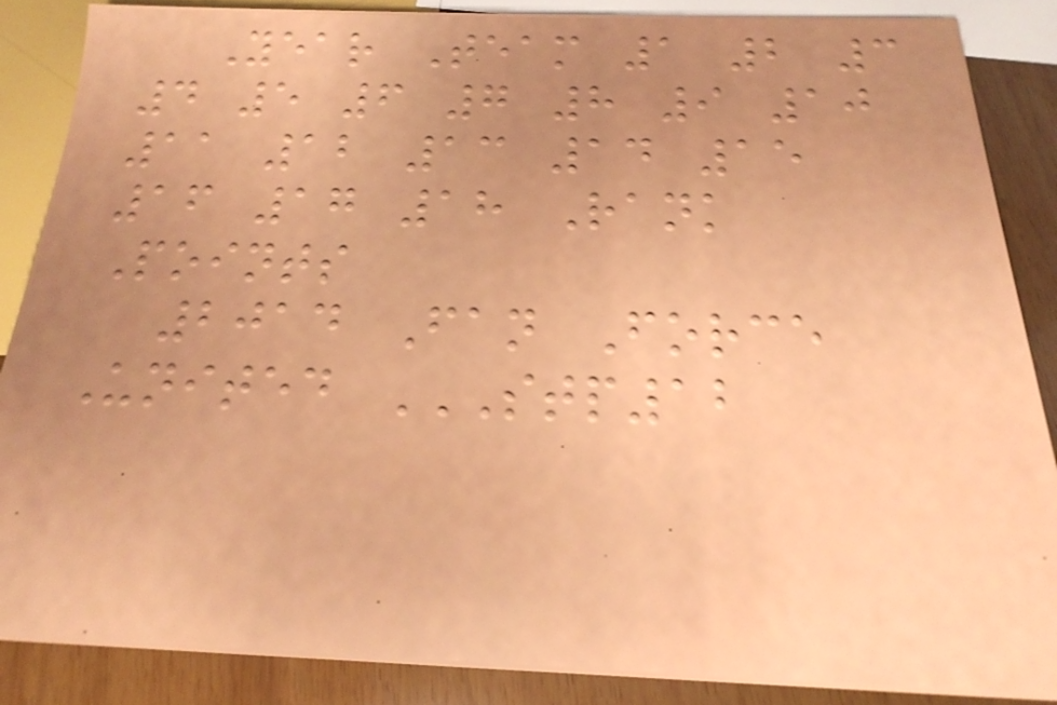Year Team 1 2 3
4 5 6 7 8 9 10
11 12 13 14 15
16 17 18 Rank
Points
2014 Fan Force
United STP12
